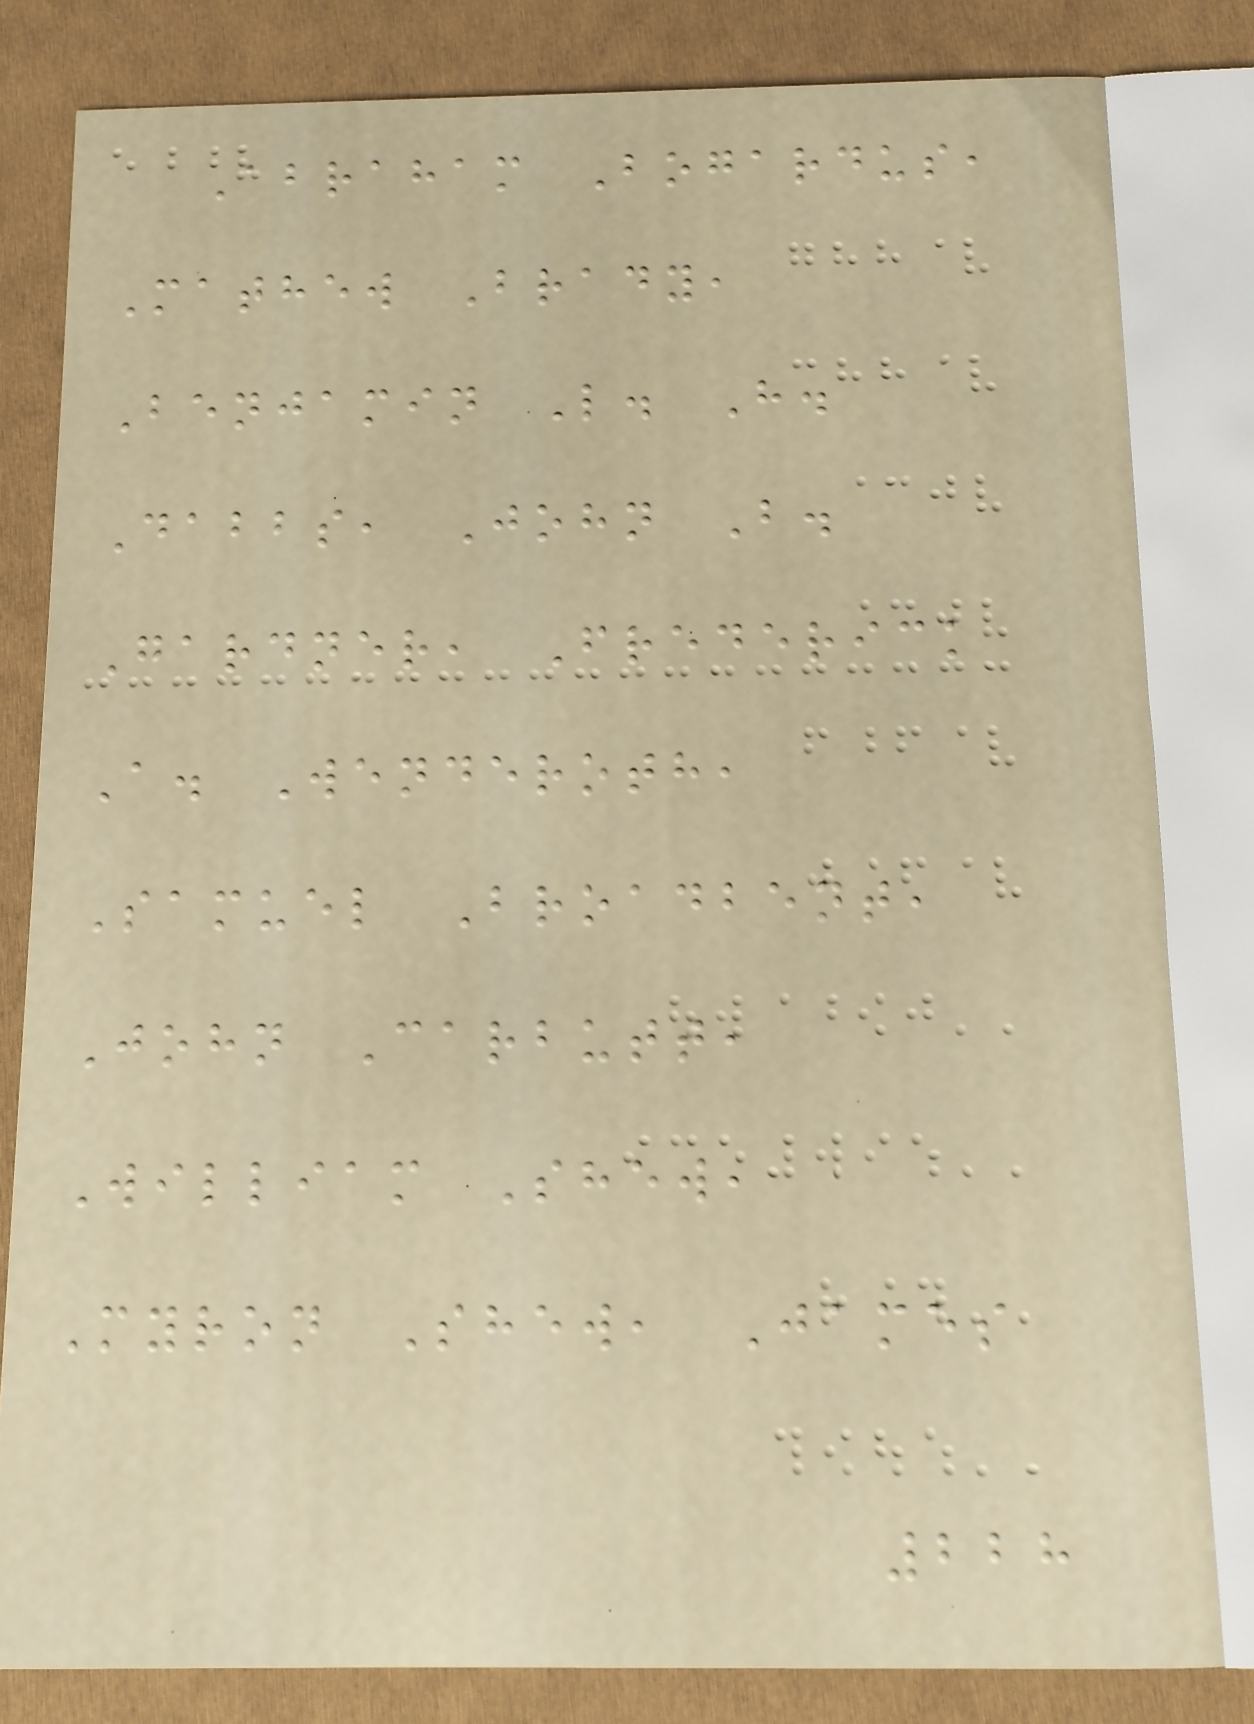Abraham Bogardus,
Mathew Brady,
Benjamin L. H.
Dabbs, John B.
Gardner, Frederick
A. Wenderoth,
Samuel Broadbent,
John Carbutt,
William Shew,
Myron Shew, James
228
